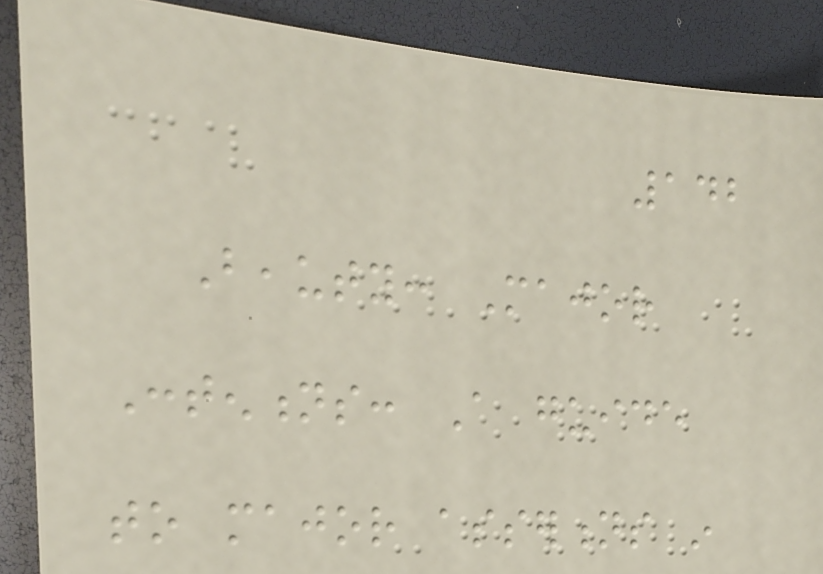142
Beauty: Major
Contentions: A guide
to major assertions in
